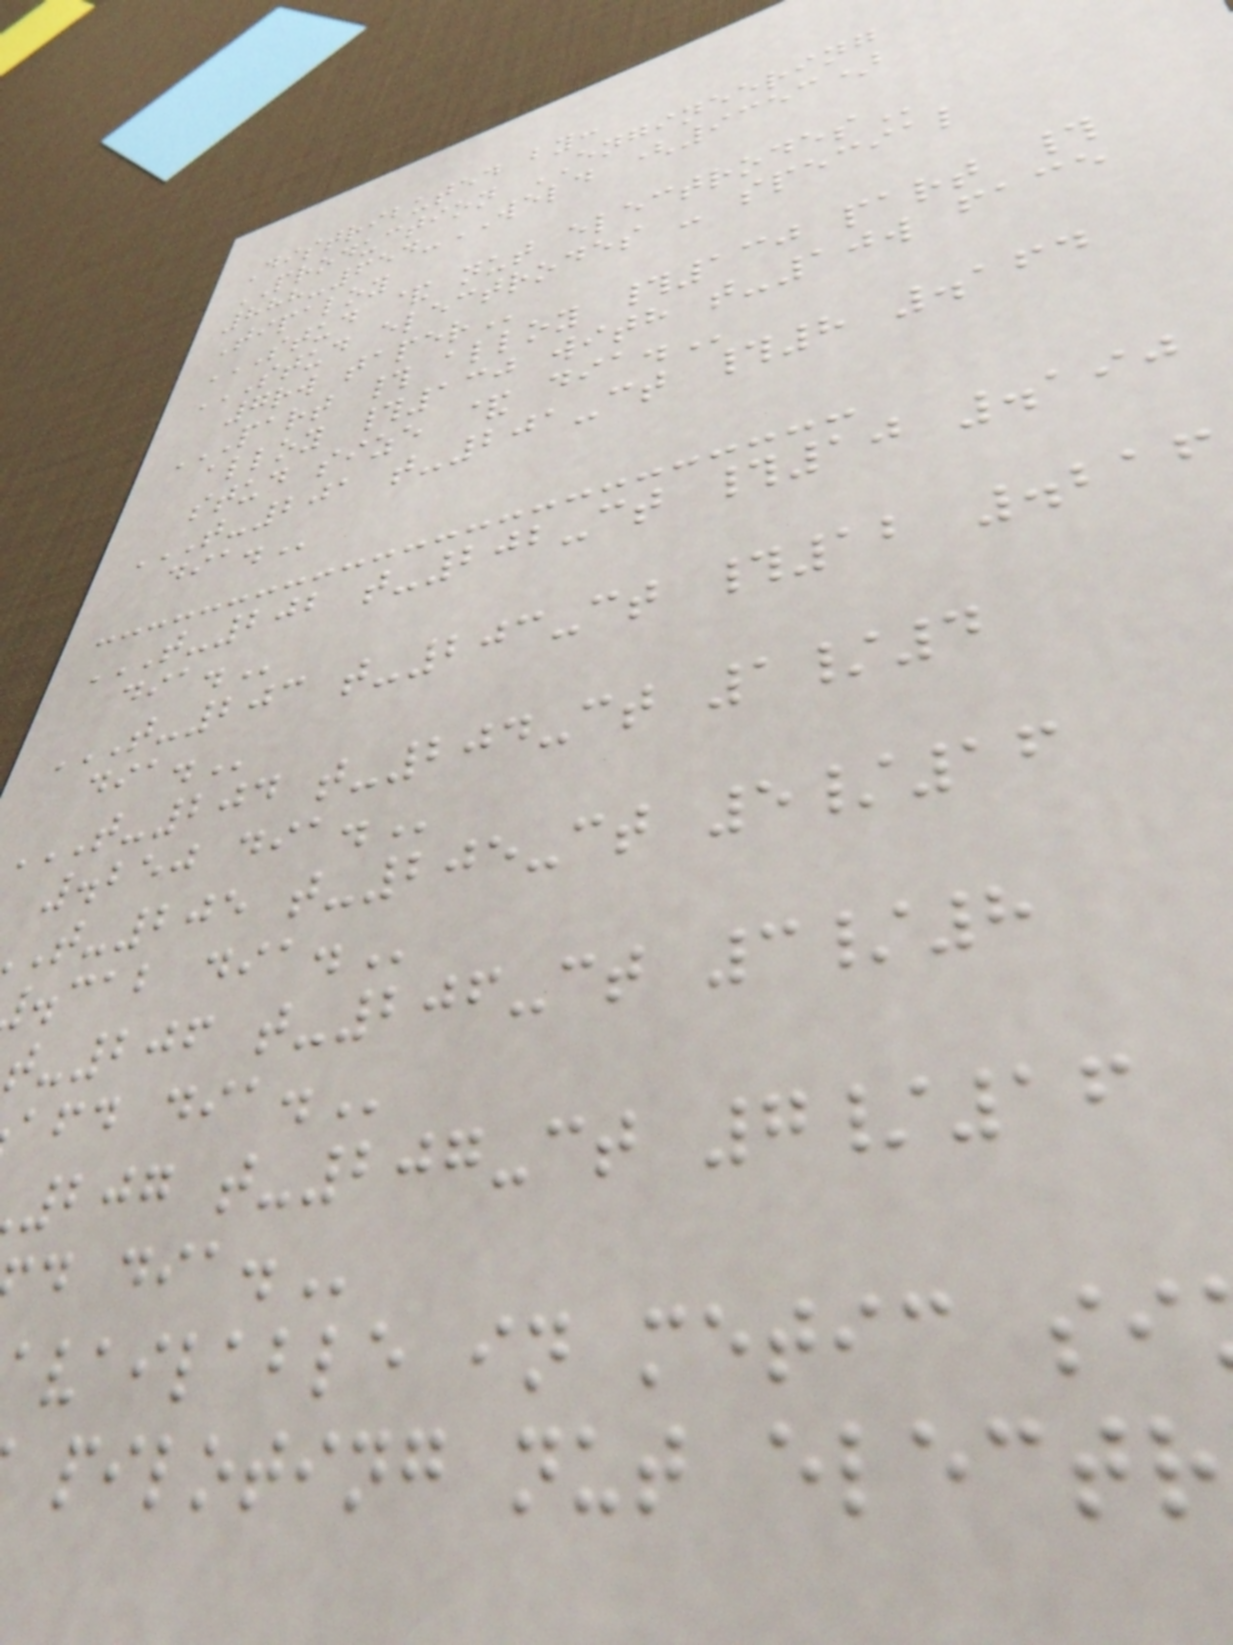Distributed by:
PRODUCTION ENGINEERING
888-654-WELD (9353)
Tipaloy
STUD & NUT ELECTRODES
STUD ELECTRODES - SPECIAL
7rw
PART # ALLOY #130 PART #
alloy #130 with t-10w face
stud size &
T-201 T-201-CT #8 .164
T-202 T-202-CT #10 .190
T-203 T-203-CT #12 .216
T-204 T-204-CT 1/4
.250
T-205 t-205-ct 5/16
.cab
t-206 t-206-ct 3/8
207 t-207-ct 7/16
vailable in metic si
piloting nut
